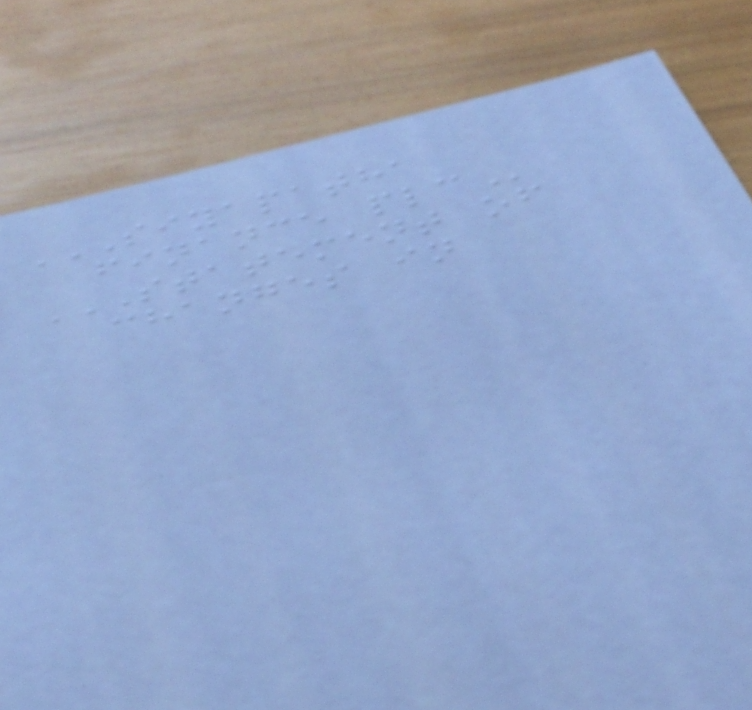SIYAPATHA
FINANCE PLC
STATEMENT OF
CHANGES IN
